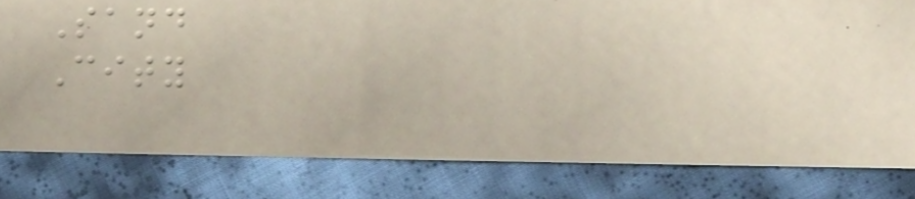Sand
City
